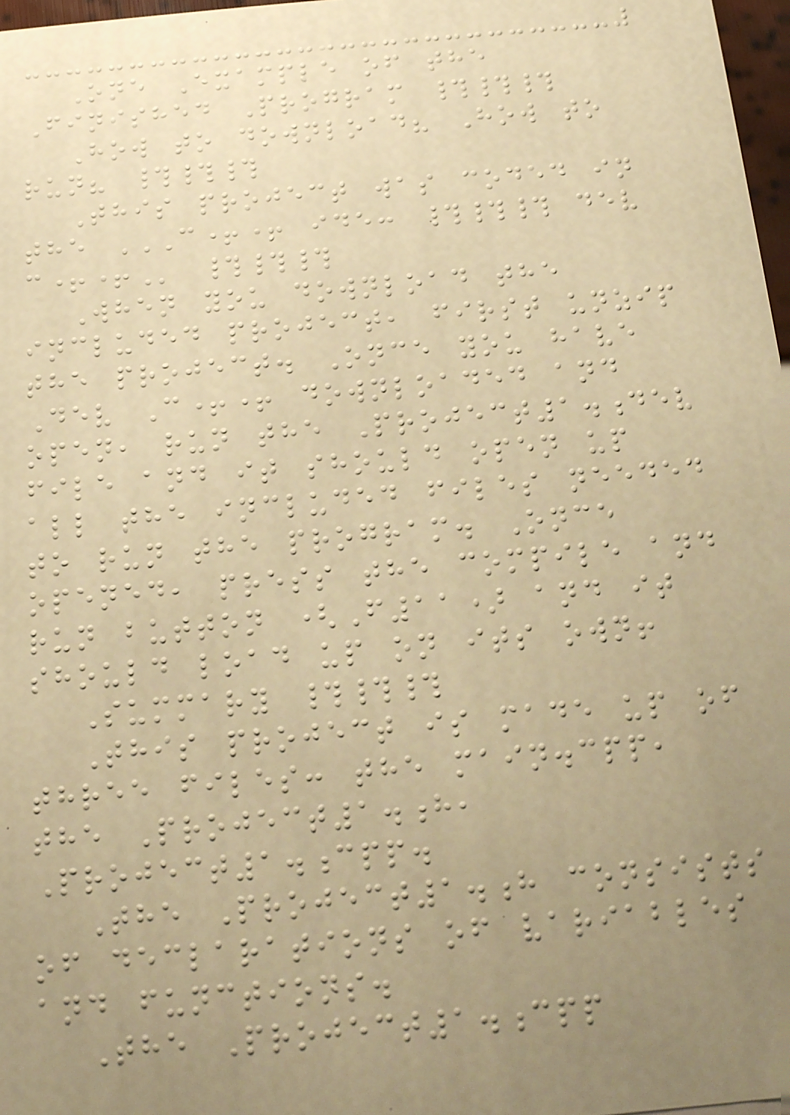One Example of the
Finished Program ###
How to download? How to
run? ###
This project was coded in
the C++ IDE: ### DEV
C++ ###
When you download the
included project, first unzip
the project. Once you have
Dev C++ downloaded and
open, run the Project1.dev
file and it should open up
all the included files needed
to run the program. Once
opened, press the compile and
run button (F11) and it
should load up on its own!
Summary ###
This project is made up of
three files: the main.cpp,
the Project1.h,
Project1.cpp.
The Project1.h consists
of declarations of variables
and functions.
The Project1.cpp
